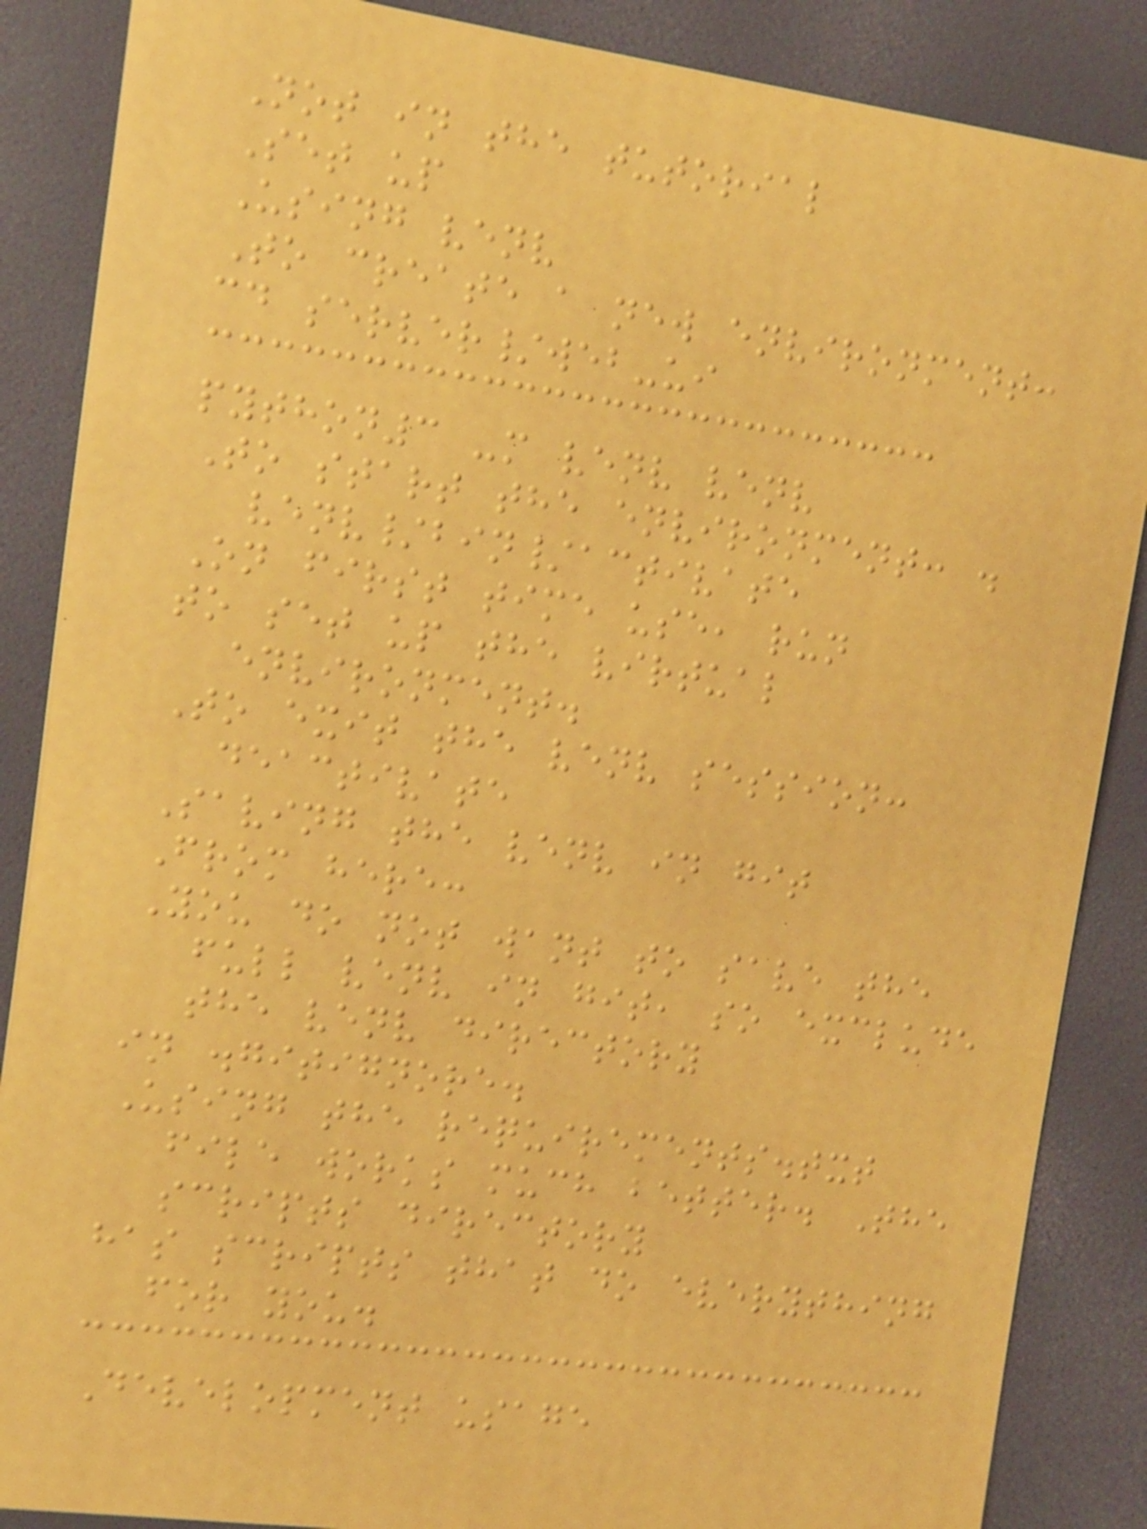Not in the tutorial
Set up
Using venv
To create a new environment:
cd server/web-ui
python3 -m venv venv
To start the environment: .
venv/bin/activate
On first time use, run
to set up the virtual
environment.
To exit the venv session:
deactivate
Saving the venv in git
From here:
You do not want to save the
full venv in git, so exclude
the venv directory
in .gitignore.
Using the requirements.txt
file works much better. The
scripts directory
has scripts that do everything
for you.
Development usage
